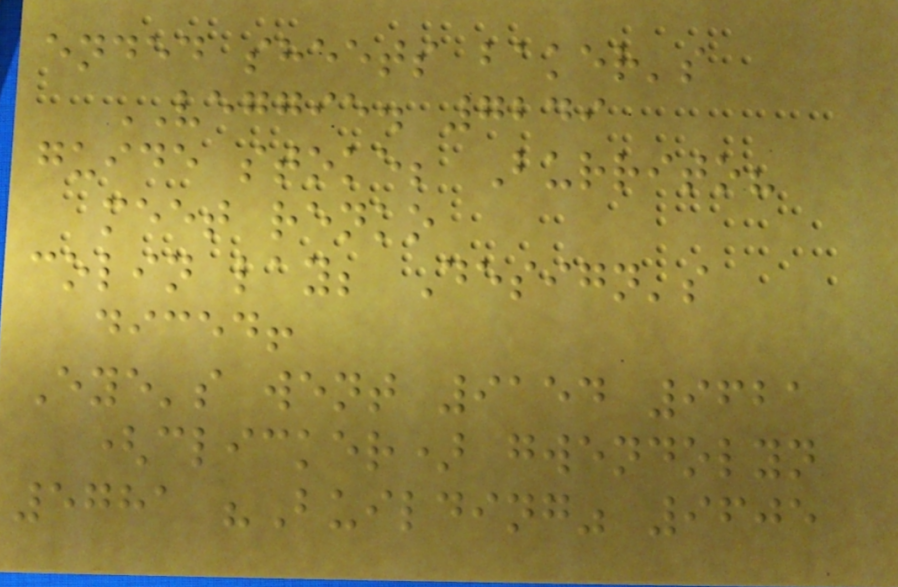ended sheets baker's
VEGGIE. 7249
guide stoke; Burrito?
meet renko
colin lay; Design's
diced!
Eye's went 9154 9621
(clicker) gwendolyn
5781 "Building" 9605
